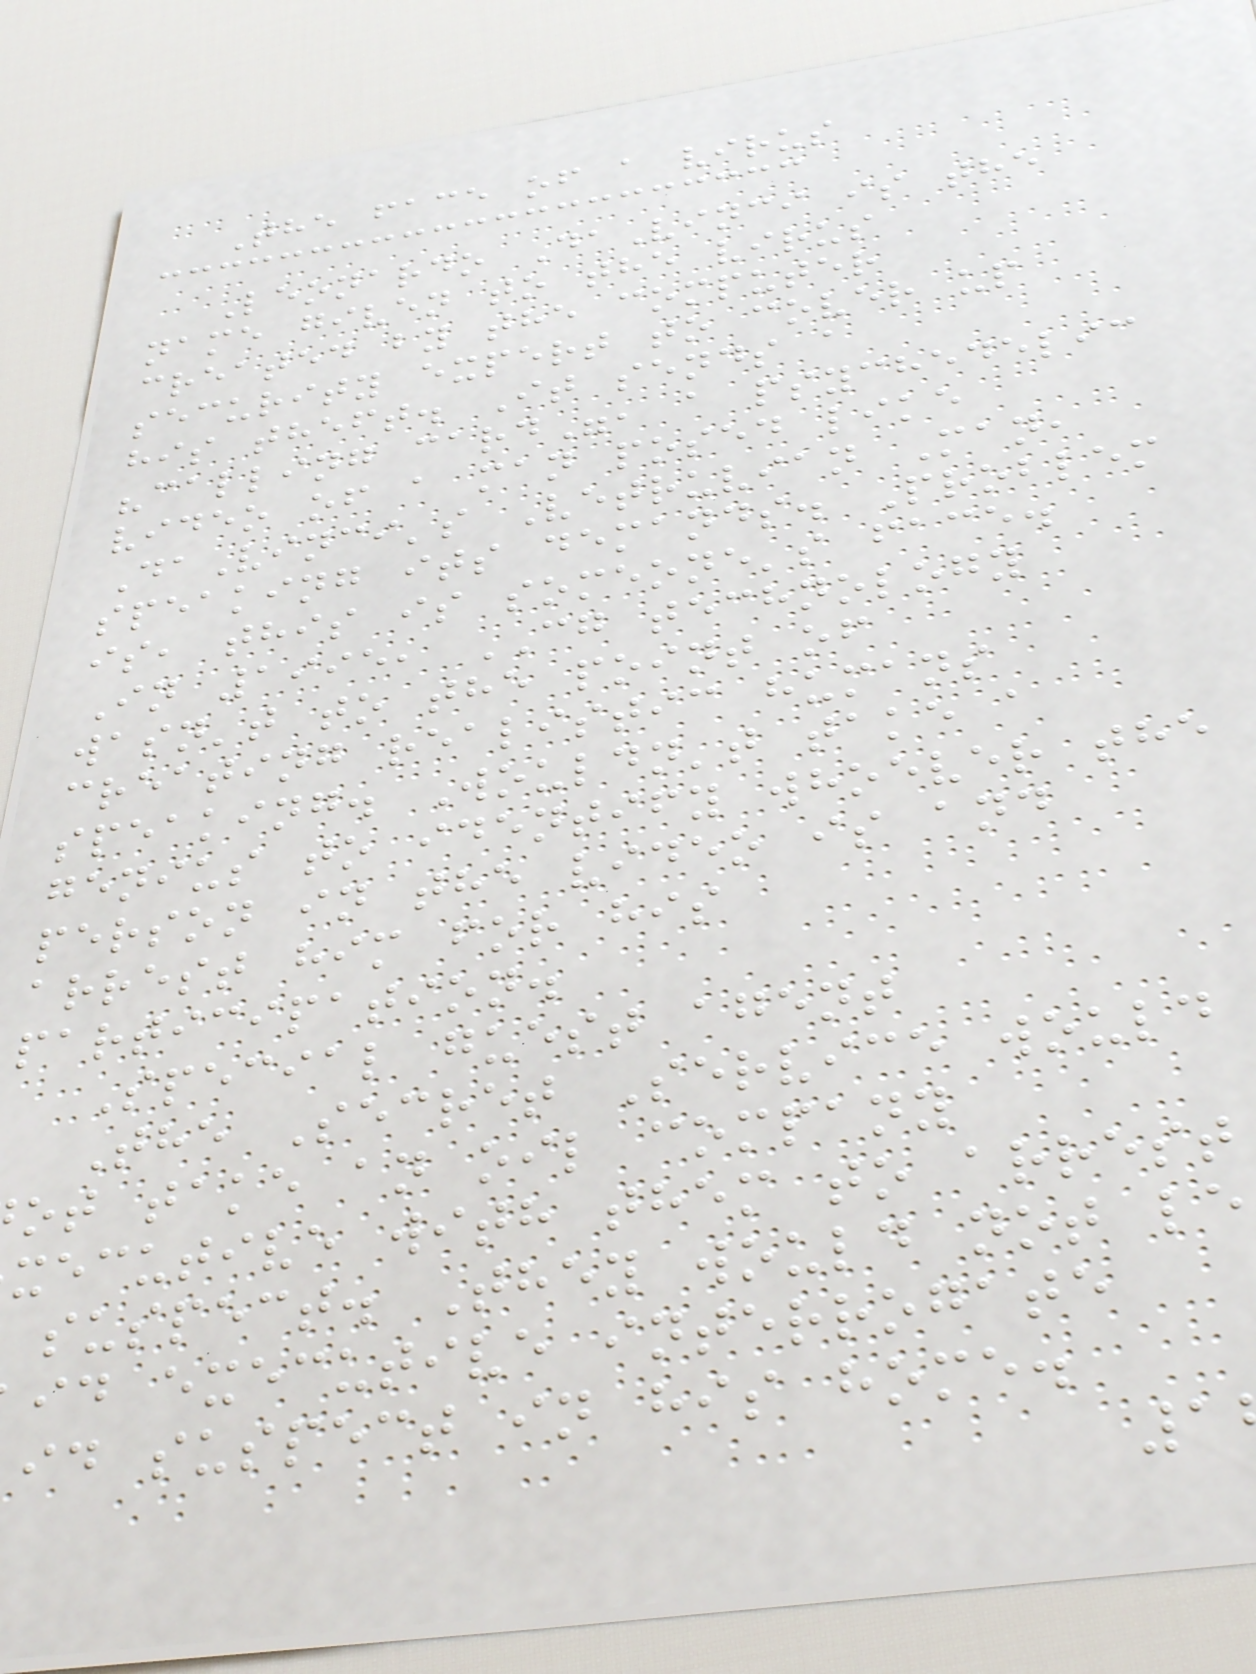The face of a virus
Leonardo DaVinci is the
name given to the virus
created by the computer
security expert to cover up
his theft. It sends a
"calling card", a psychedelic
video of a man posed like
DaVinci's Vetruvian Man,
speaking its demands. Problem
is, this is someone's face.
In 1995, CG technology
wasn't to the point of
creating realistic humans
speaking. Wouldn't take a
genius to identify whoever the
person in the video is and
arrest him for his
participation.
Special guest agent
The Secret Service would
ot take an oil company
xecutive with them to arrest
suspect. They would not le
id executive interrogate
id suspect in his home.
